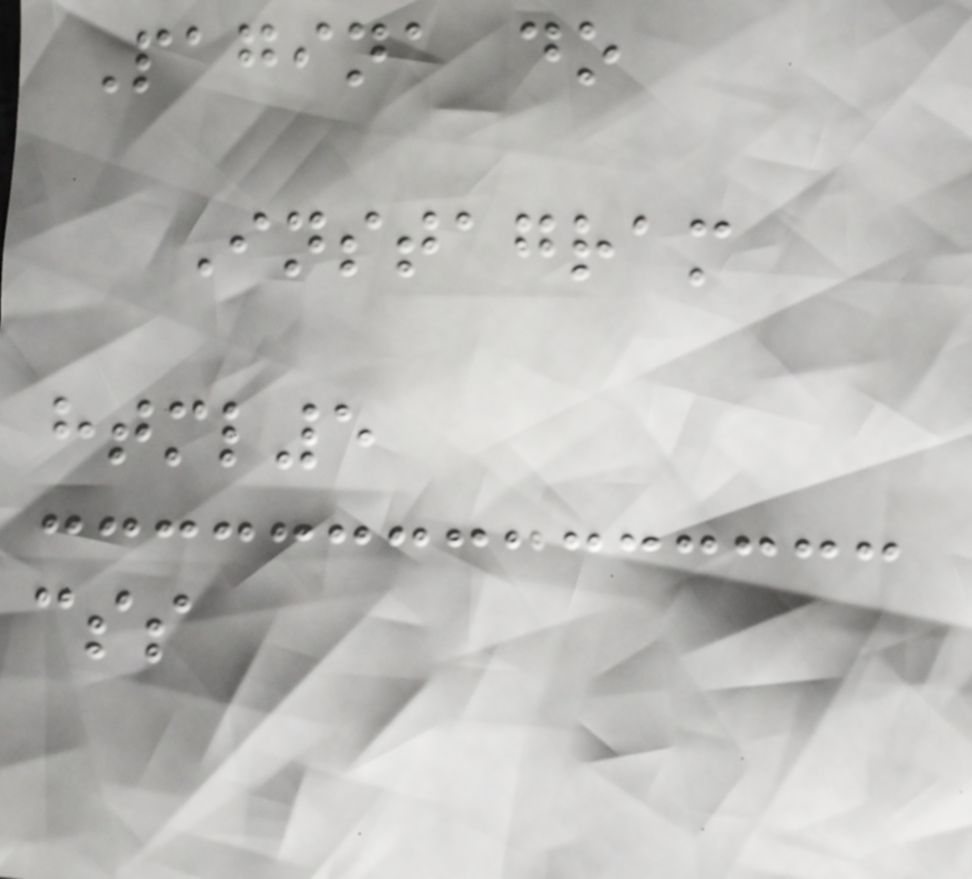Pagina do
Instagram
html5
css
